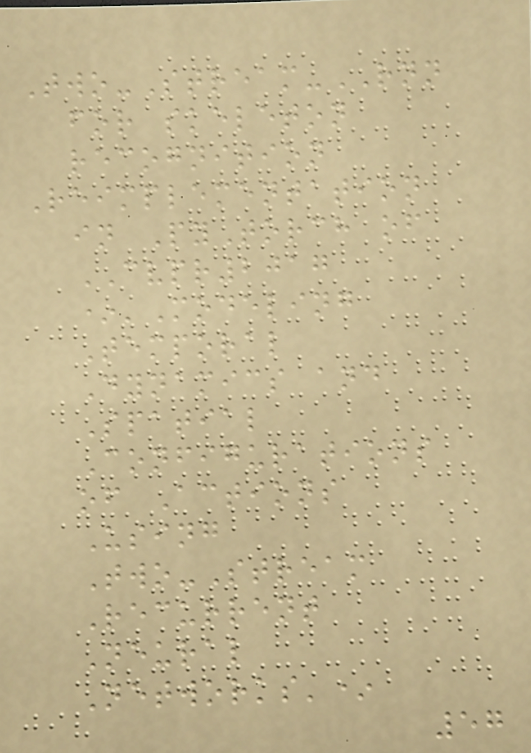Two-Stream-RNN
for skeleton
recognition
Reimplementation
in PyTorch of
CVPR2017
*'Modeling
Temporal
Dynamics and
Spatial
Configurations
of Actions
Using
Two-Stream
Recurrent
Neural
Networks'*
57
